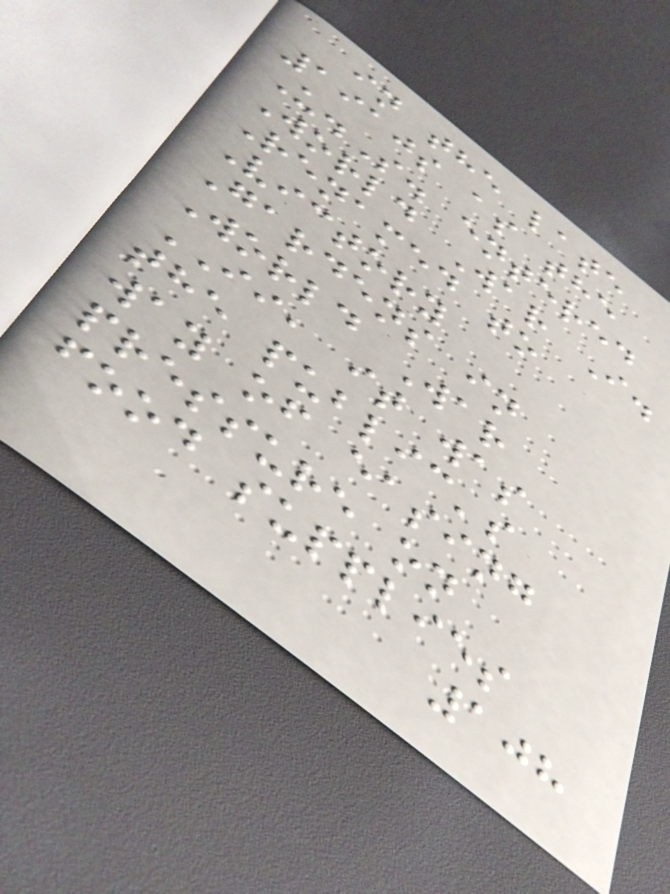in the late
1910s as the
U.S. entered
World War I.
Renamed to
Victory
Gardens in
World War
II, it was
the public's
way of easing
pressure on
food supplies
108
